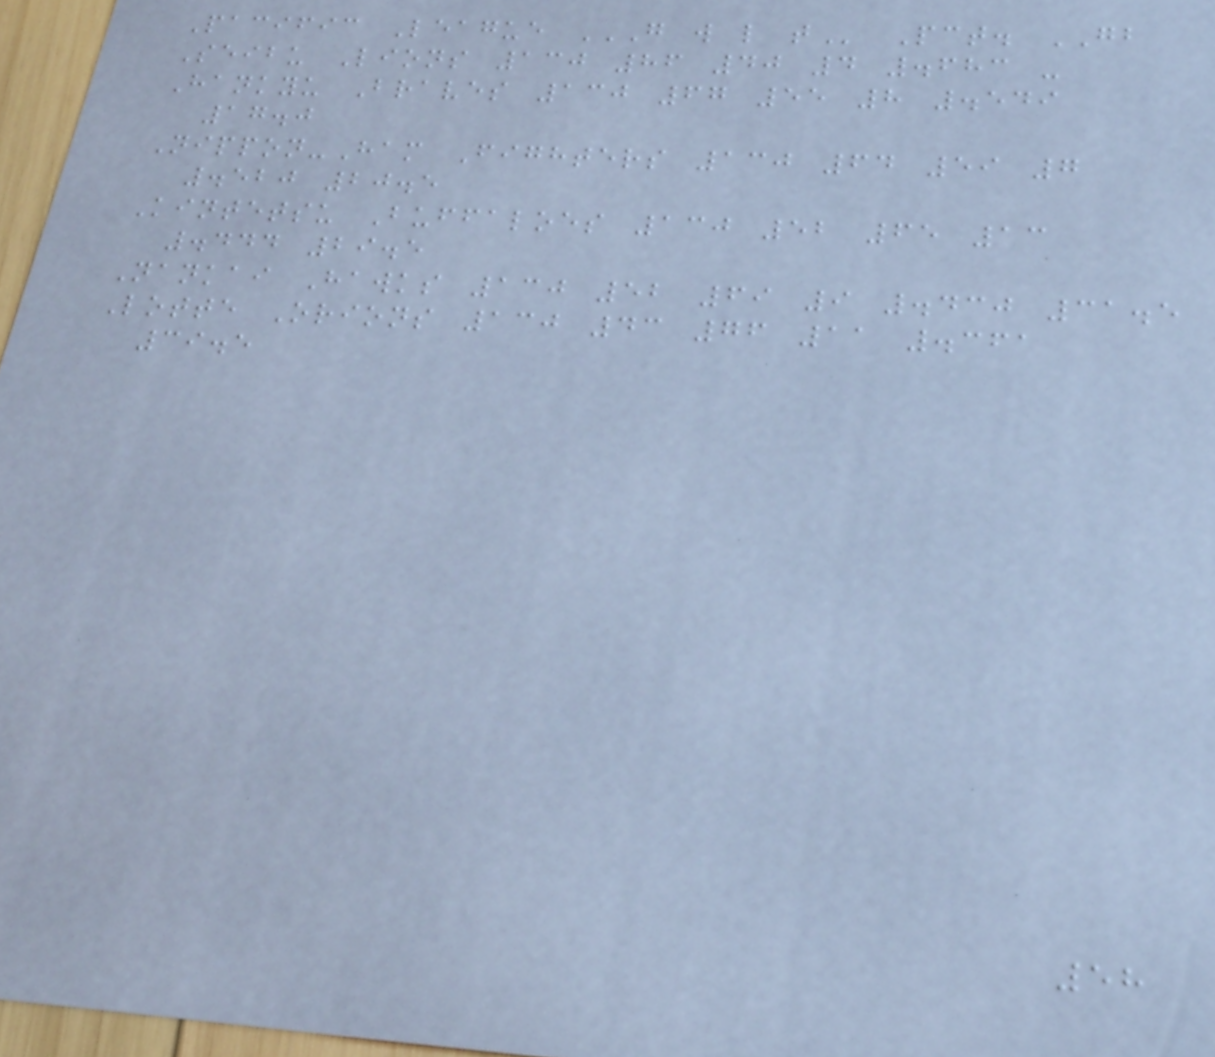Pacific League G W L T Pct. GB
Seibu Lions 130 86 40 4 .683 -
Hankyu Braves 130 67 55 8 .549
17.0
Nippon-Ham Fighters 130 64 59 7
.520 20.5
Kintetsu Buffaloes 130 52 65 13
.444 29.5
Nankai Hawks 130 52 69 9 .430 31.5
Lotte Orions 130 43 76 11 .361
39.5
58
